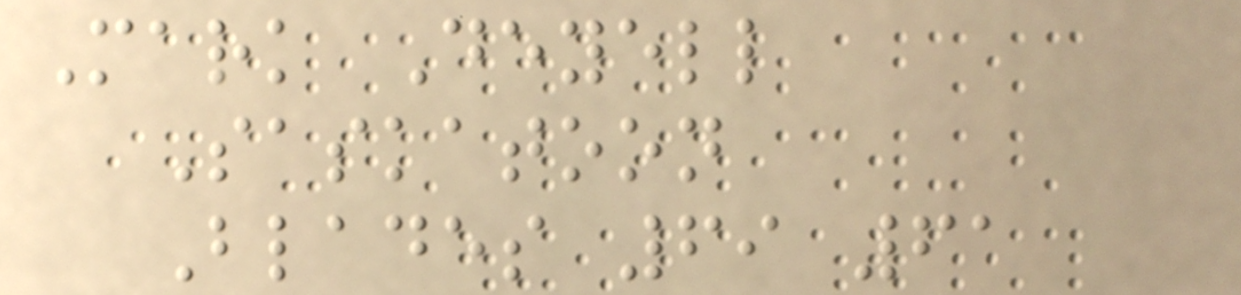Mark Deyell
Saskatoon
Blades 69 61
